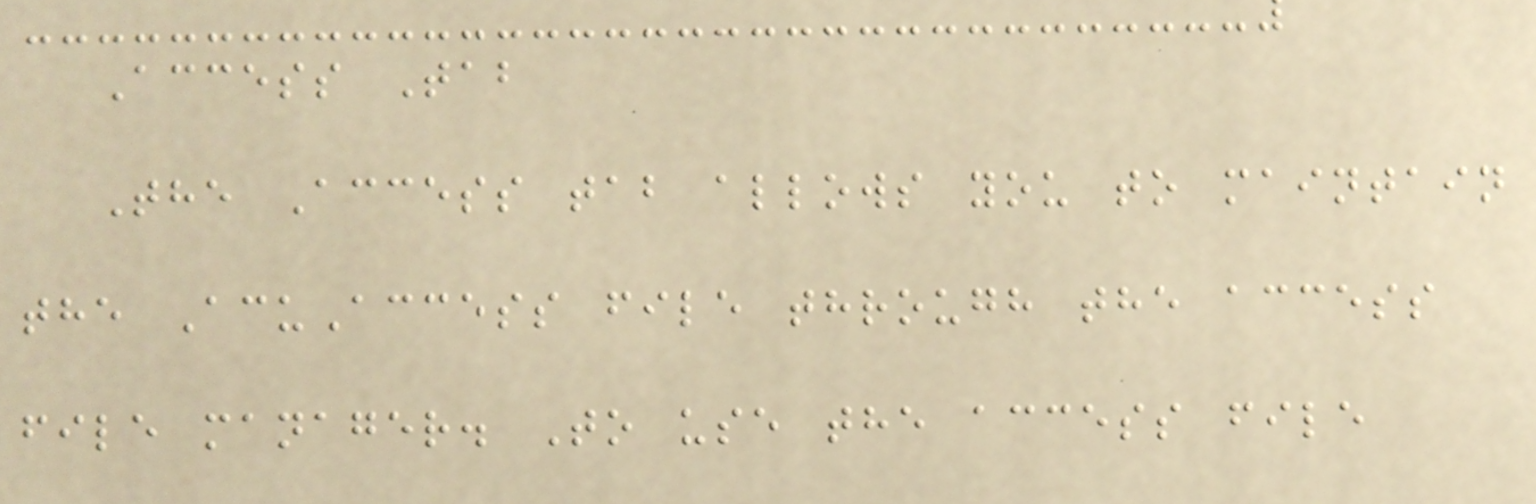Access Tab
The Access tab allows you to maintain
the AcuAccess file through the access
file manager. To use the access file
